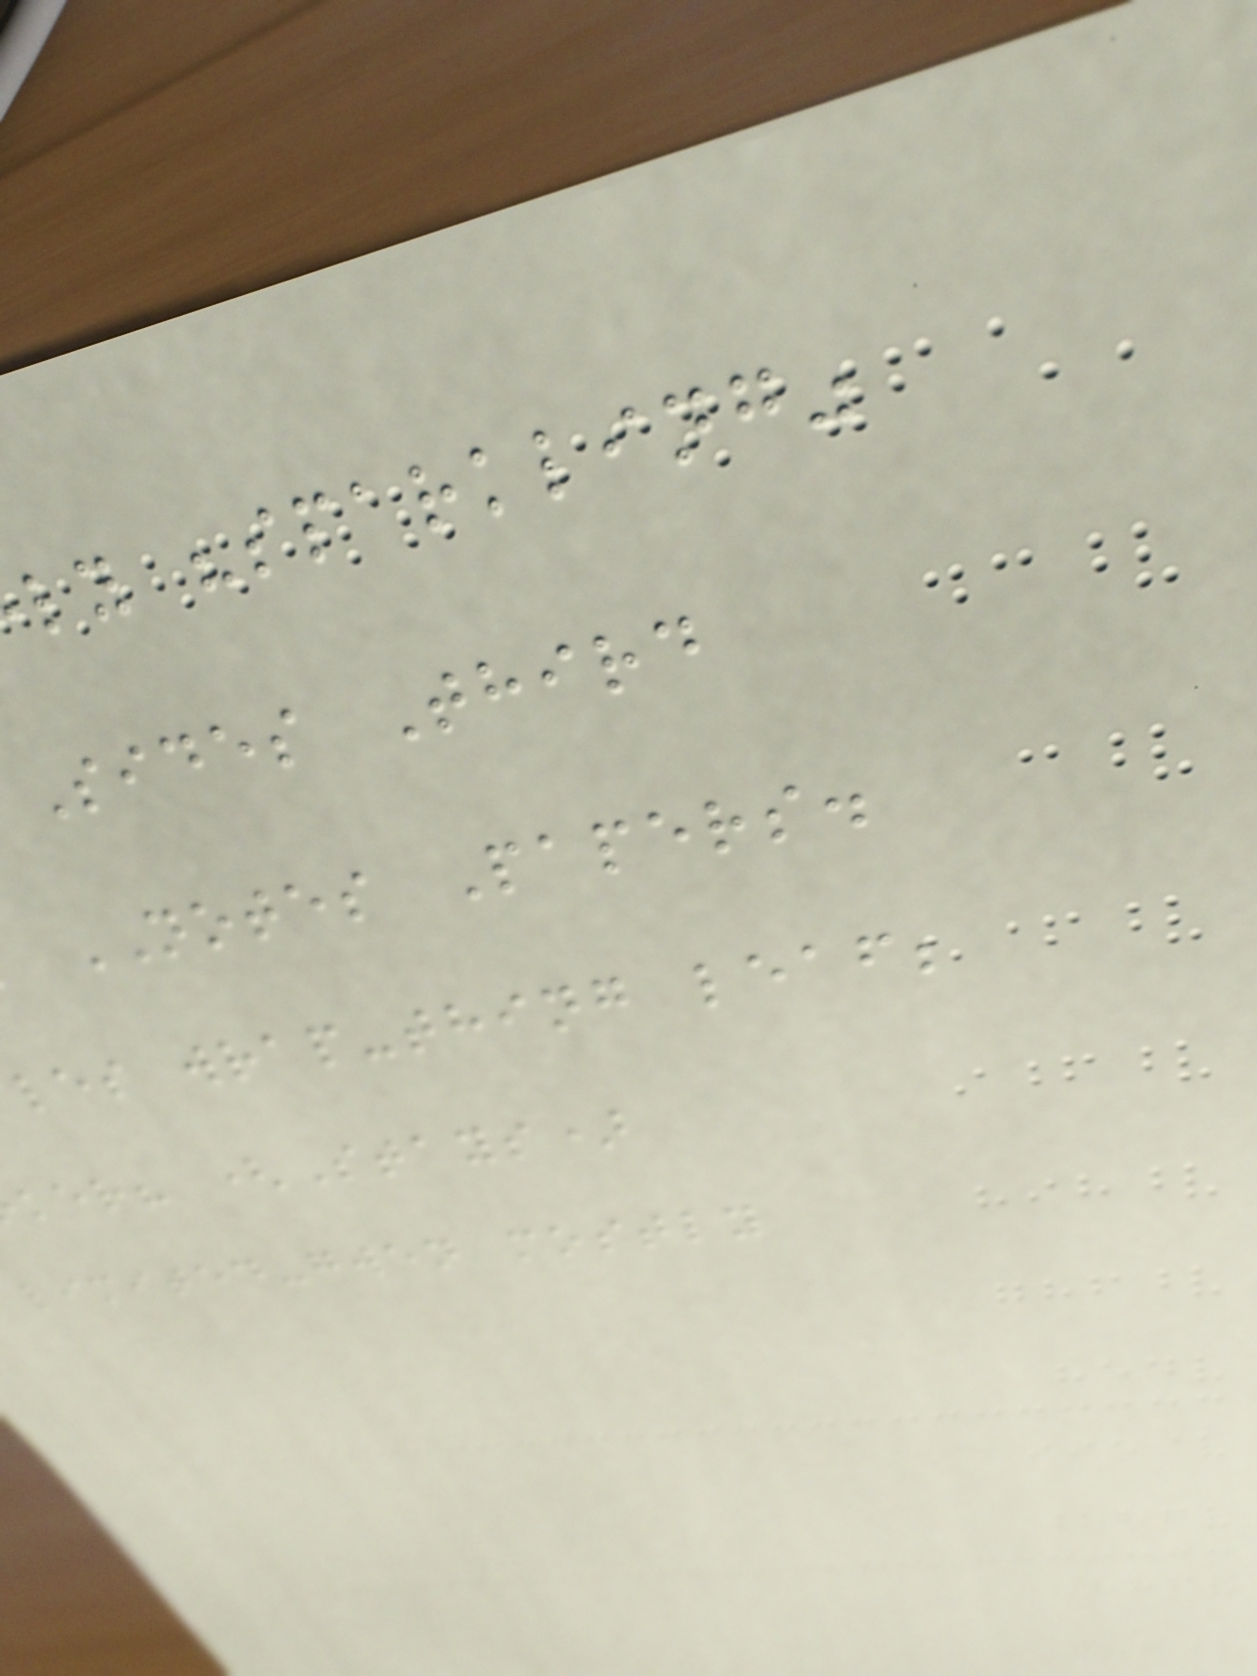ly "sparkling"
Sides Third
NOTES Papers.
les wrap-thing leaf;
ker? (Stays)
limited-gwen mostly
